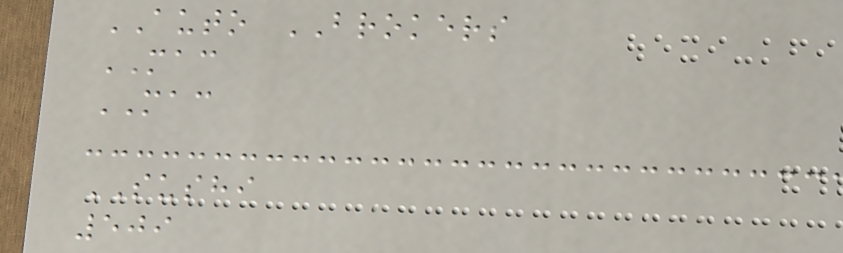AUTO BROKERS
MAC
MAC
SUSHI
509
